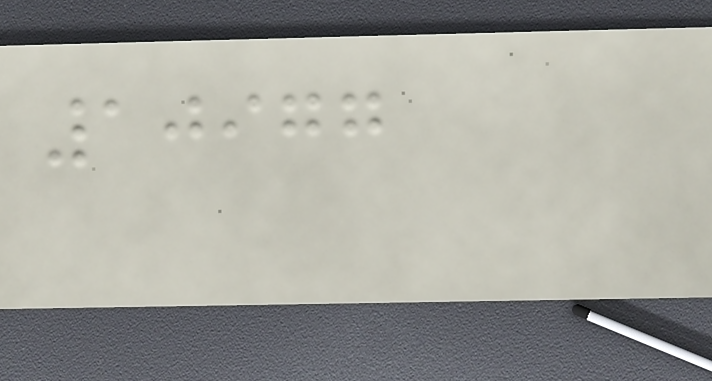10977
